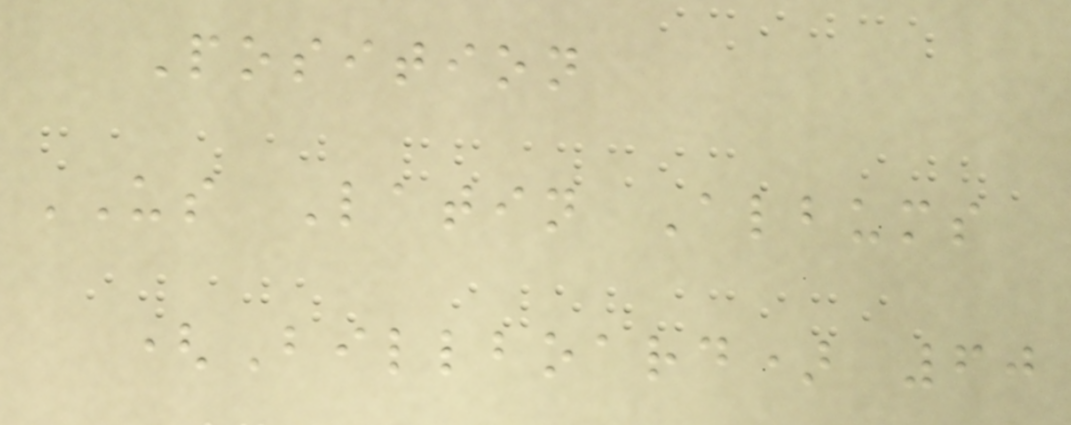Position
US Latin Albums
(Billboard) 60
